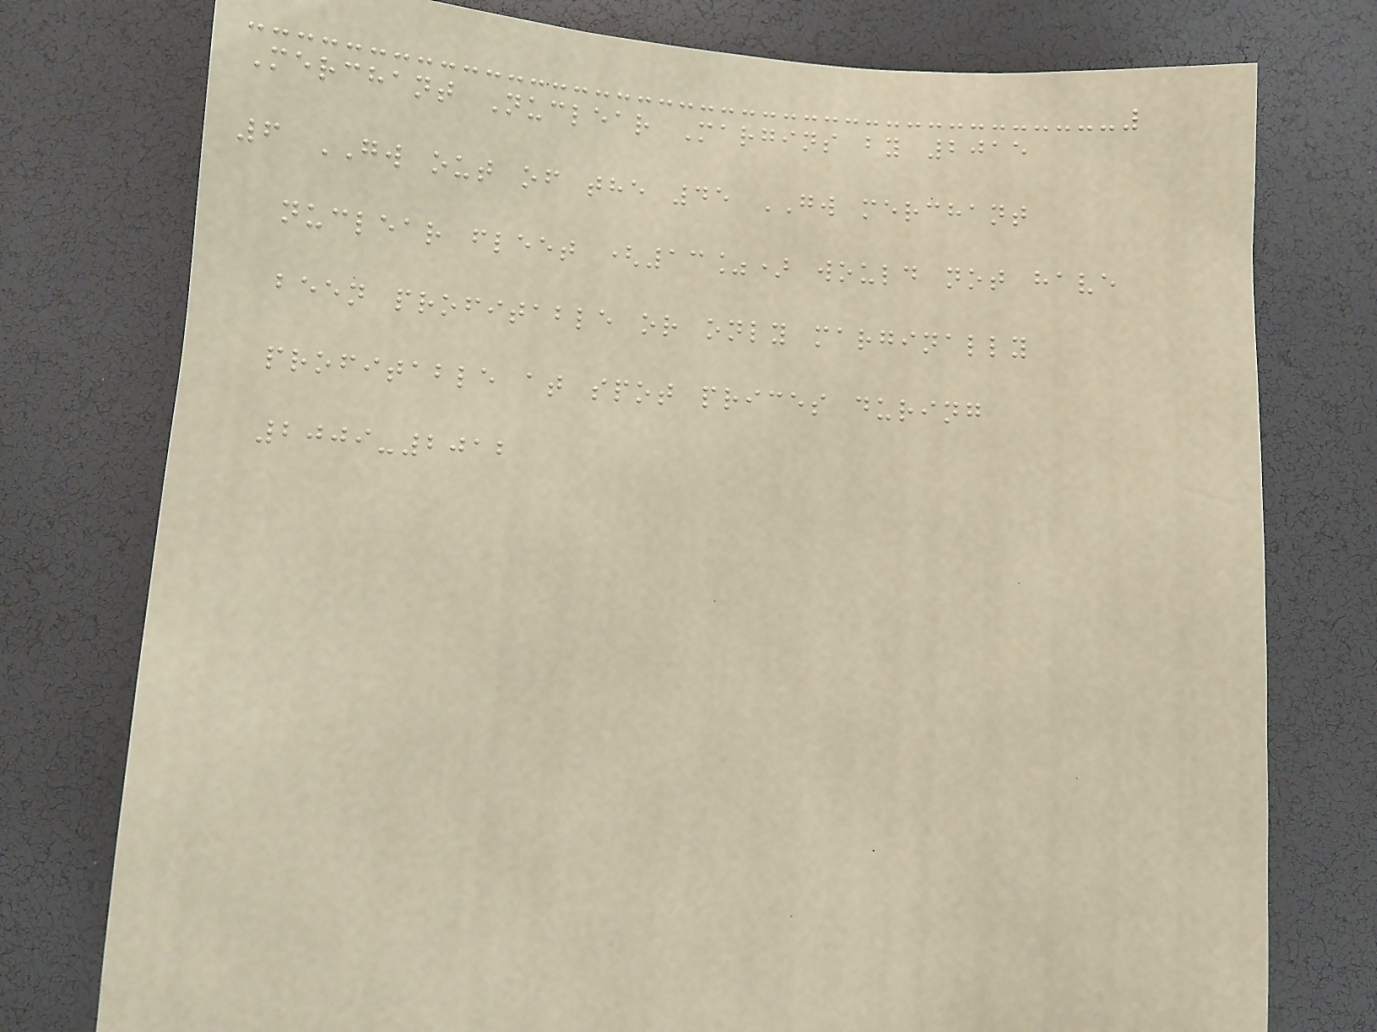Merchant Nuclear Margins by 2015
6 GW out of the 45 GW merchant
nuclear fleet (13%) would not have
been profitable or only marginally
profitable at spot prices during
2009-2012
